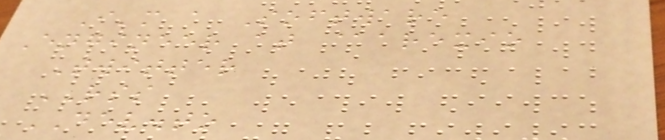I'm a Software
Engineer at @arexio
Twitter
RSS
DEV.to
